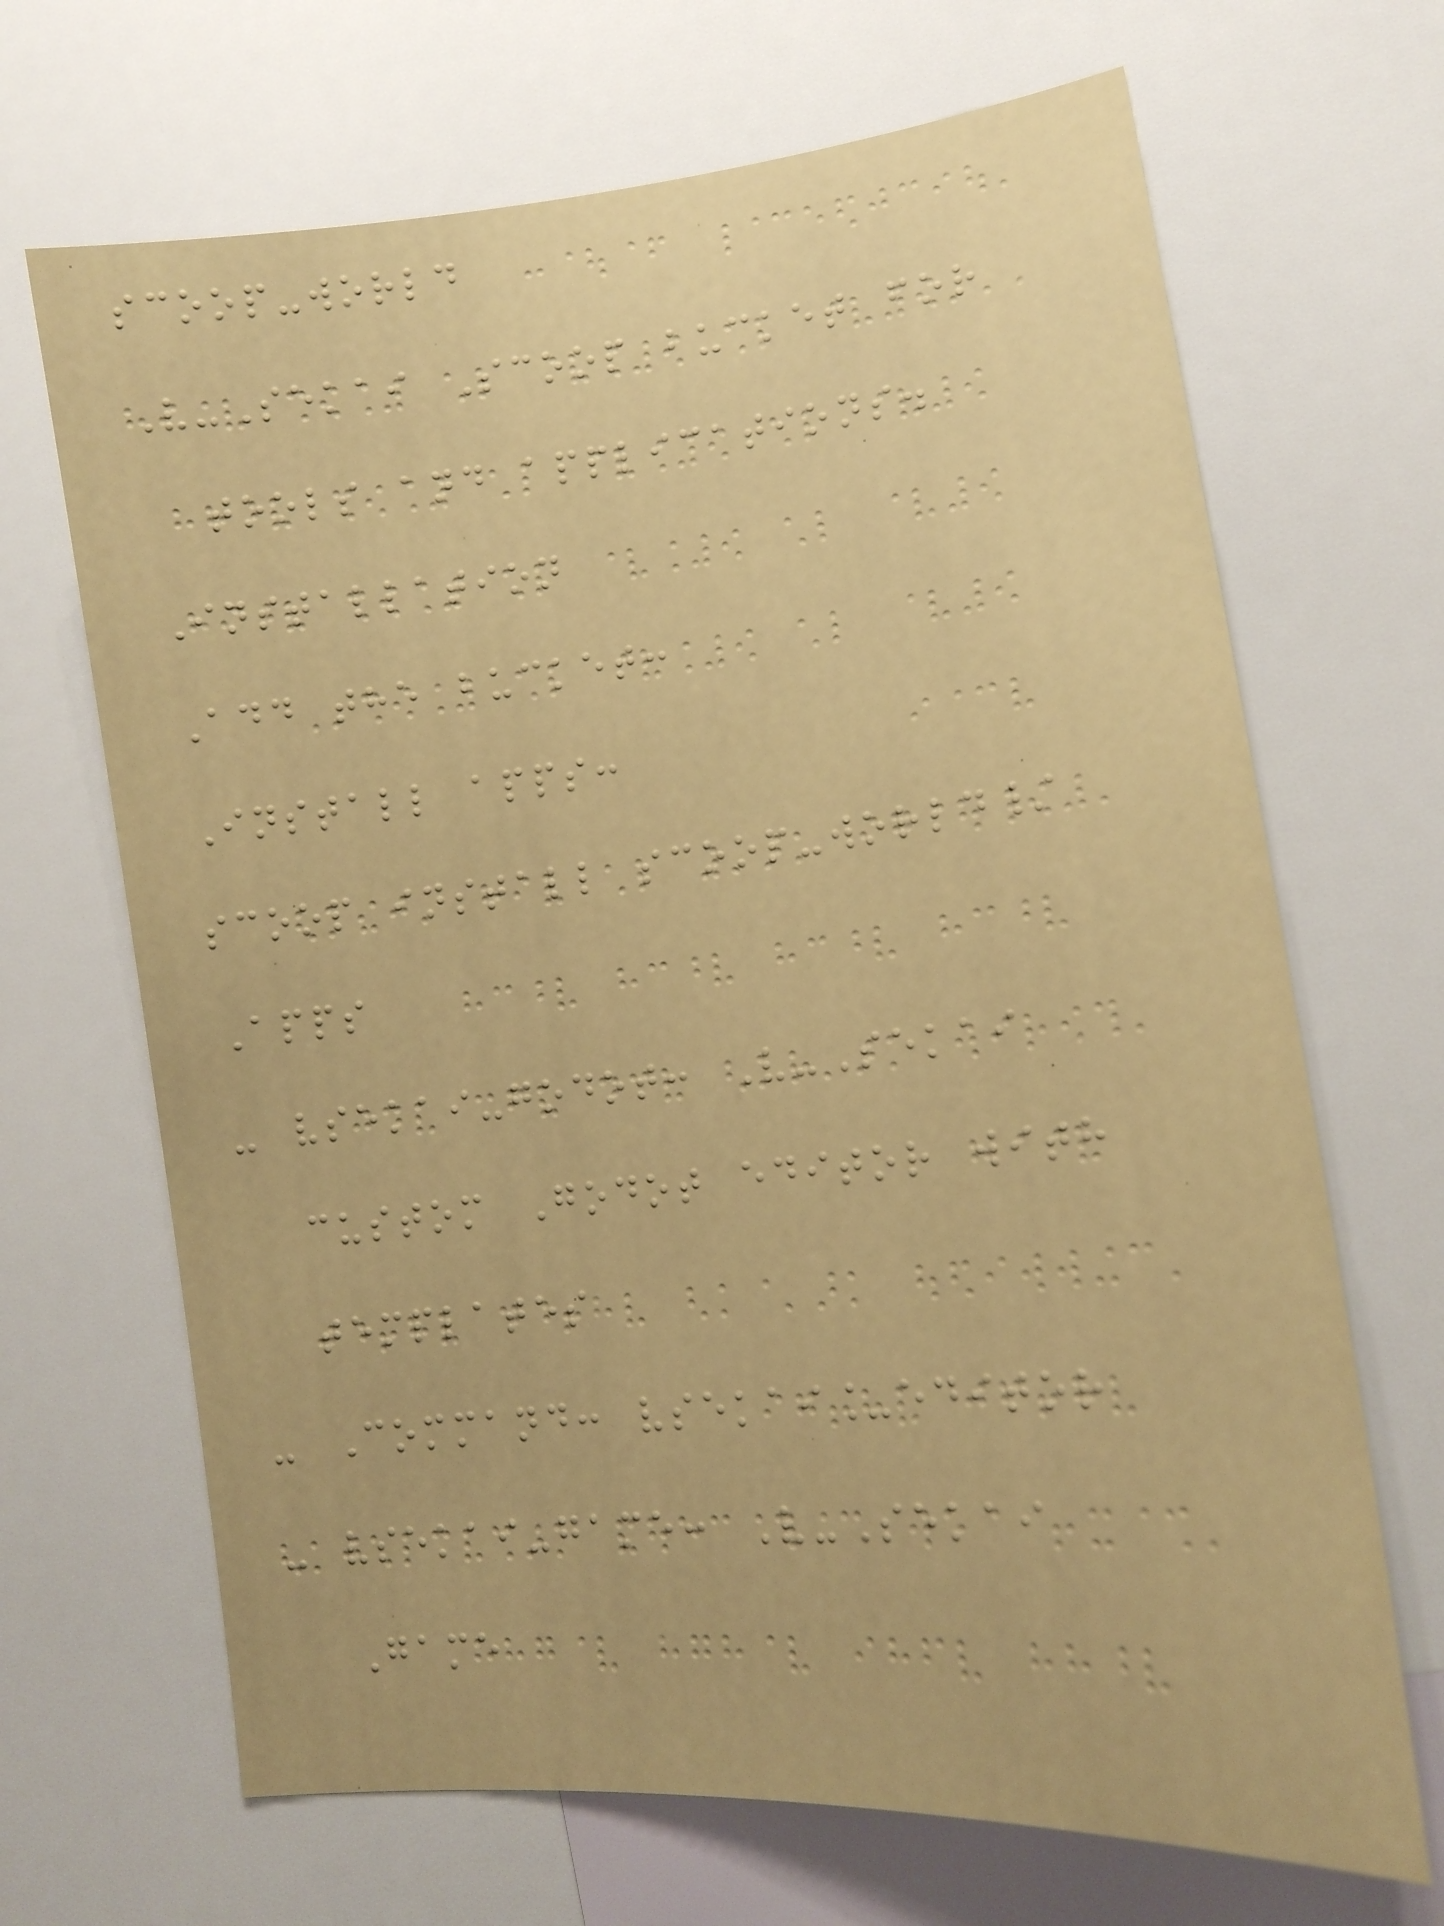scoop-world
V-Sekai Scoop bucket for
tools and applications.
Installation
Add the bucket:
Install apps:
scoop install scoop-world/
Apps
- vsekai-godot: V-Sekai
custom Godot editor with
templates
- Command: vsekai_editor
- vsekai-game: V-Sekai
Game
